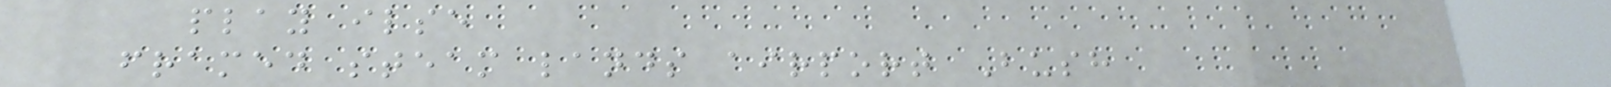play ilse
framed steam lands airport Bush
